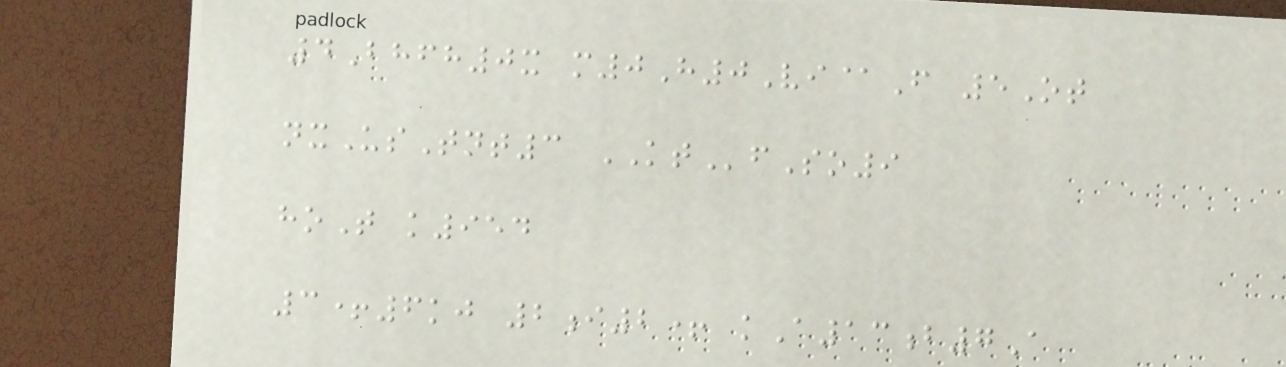4Bhfh0x m0H0Vi@F 5Ot
nxUsTnt3 KTfSo9
hoT k954
3+6kj 2i2+ kA13b7A
